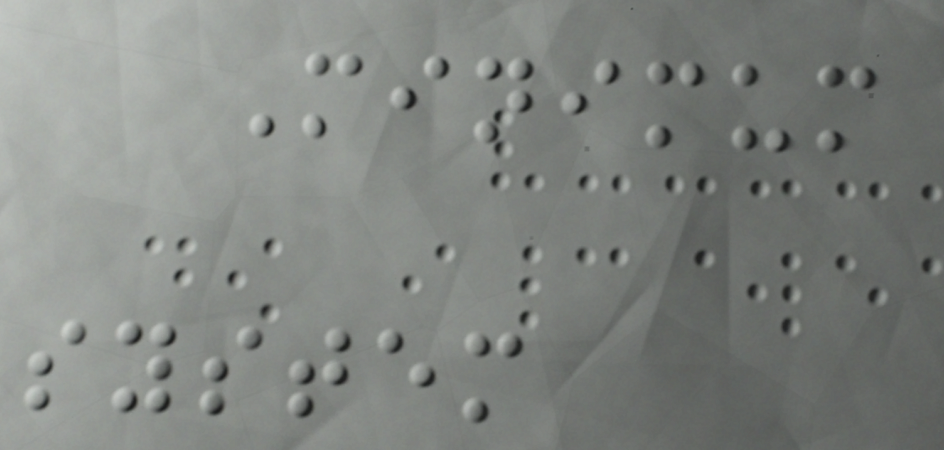Minimum
system
